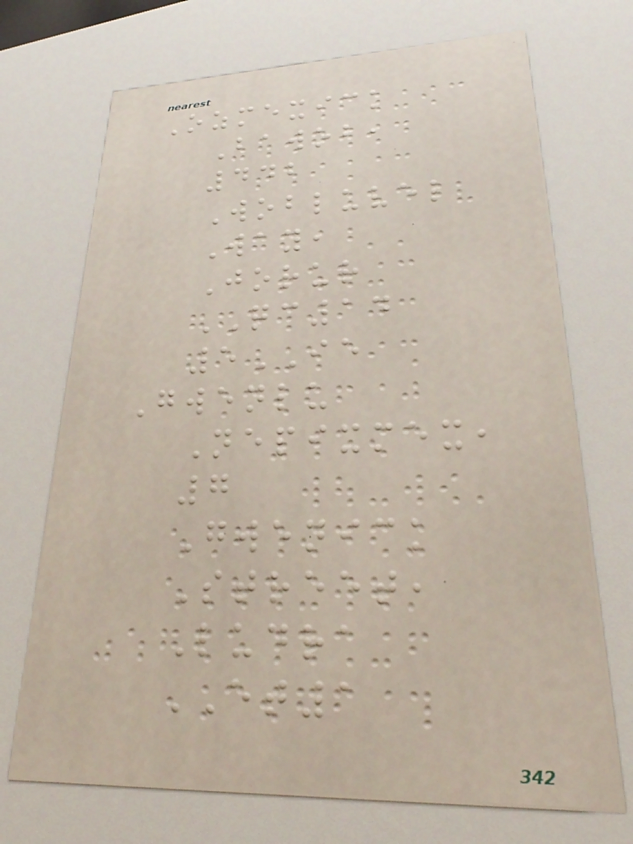Ozmexick
Bawob,
442
Wobluvel
Way,
Jorur
QC14
5IE
Gwenlu
Nepixmex,
7
Gwenick
Street,
Ludra
ET1
